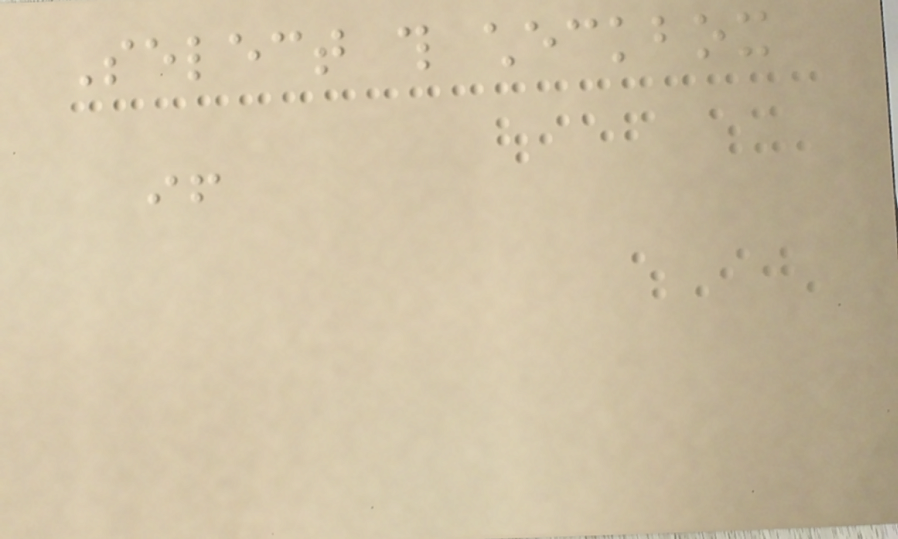Select this checkbox
if
